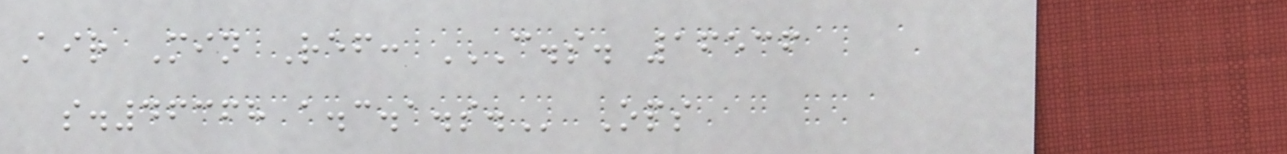Air Min Ref: C.S. 16536
S.46368 A.C.A.S. Ops
